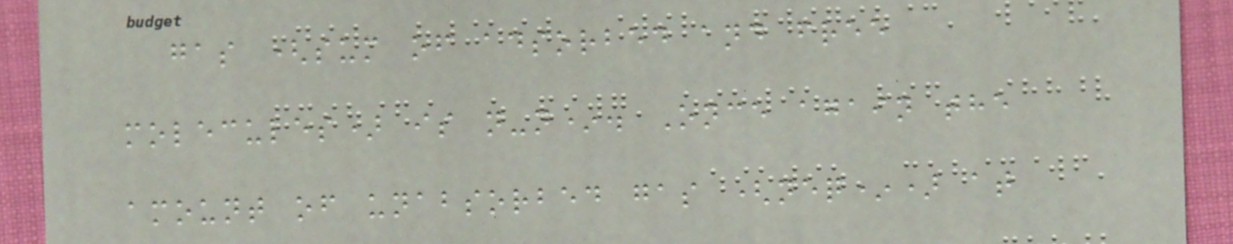gas (sum of adsorbed and free
molecules) is n-n*. Once again the
amount of unabsorbed gas (neq*) at
